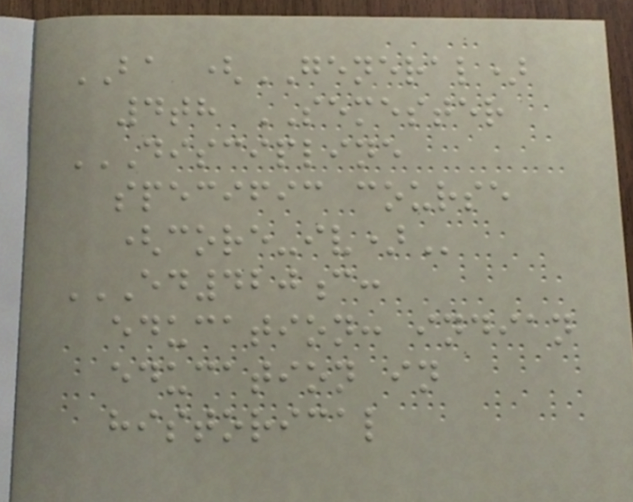BA (GENERAL)
4th SEMESTER
DISCIPLINE
SPECIFIC COURSE
(CORE-IV)
ED420C:
EDUCATION: INDIAN
EDUCATION IN
HISTORICAL
